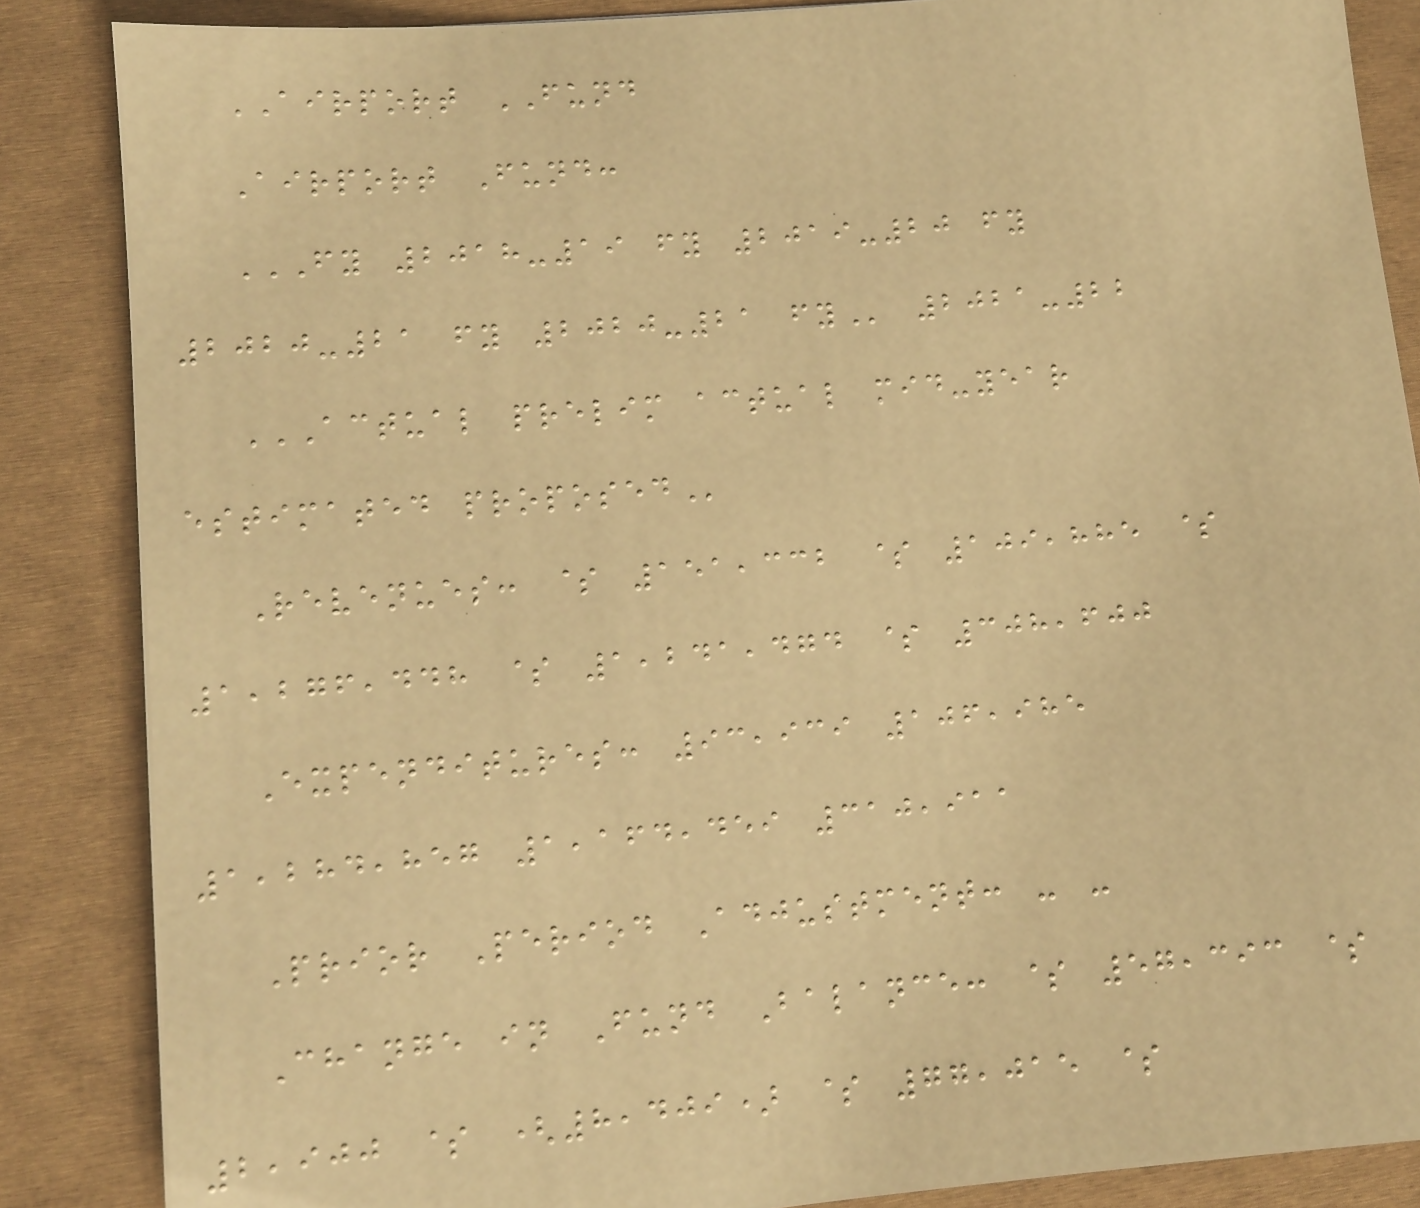AIRPORT FUND
Airport Fund:
FY 2018-19 FY 2019-20 FY
2020-21 FY 2020-21 FY 2021-22
ACTUAL PRELIM ACTUAL MID-YEAR
ESTIMATED PROPOSED
Revenues: $ 151,332 $ 109,885 $
1,276,448 $ 1,241,474 $ 308,600
Expenditures: 93,939 106,985
1,284,857 1,164,459 310,911
Prior Period Adjustment: - -
Change in Fund Balance: $ 57,393 $
2,900 $ (8,409) $ 77,015 $
